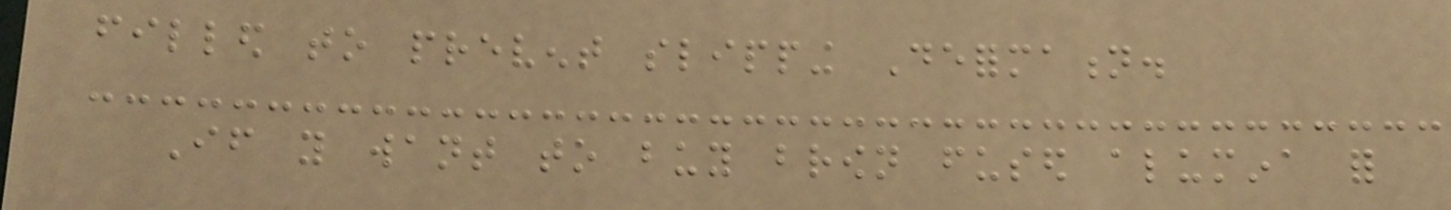filled to prevent slipping Deformation.
If you want to buy brown fused alumina for
